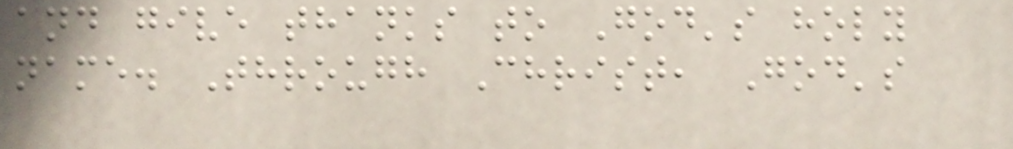and give thanks to God's holy
name. Through Christ, God's
